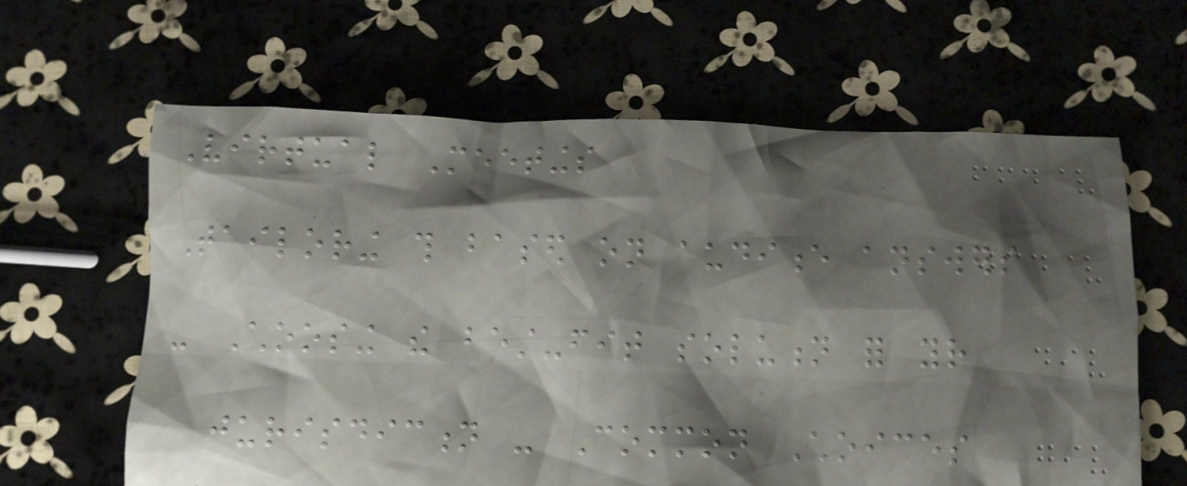Virtual Meetings
Tailoring this based on audience answers
- Choosing the best-fit solution for your
jurisdiction - Common Choices
